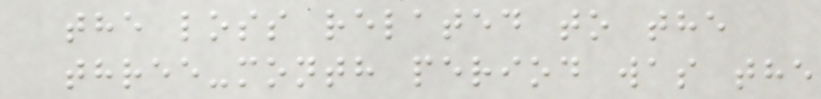the loss related to the
three-month period was the
